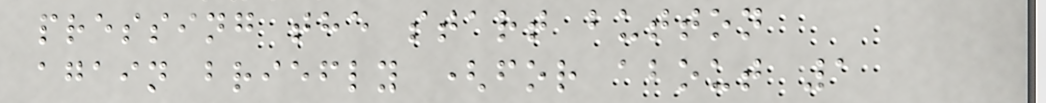pressing the start button
again briefly (for about 1
